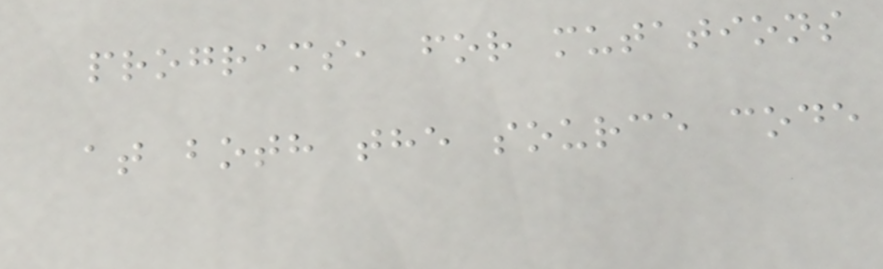programs, for mutations
at both the source code
